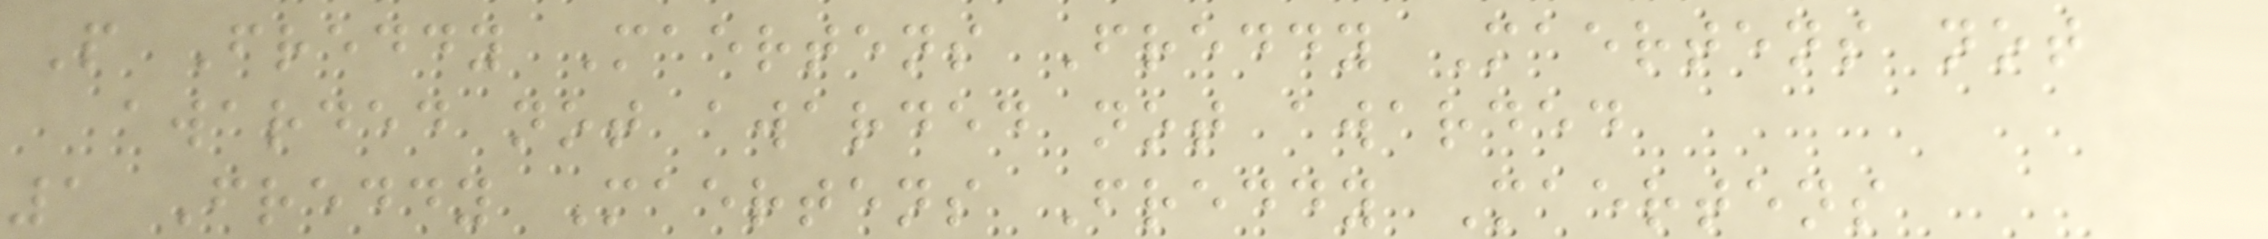P Freddy Maertens Freddy Maertens not
awarded not awarded not awarded
1 Freddy Maertens Freddy Maertens
